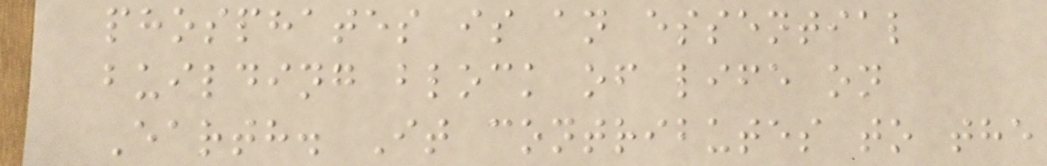phosphates is an essential
building block of life on
Earth. It contributes to the
